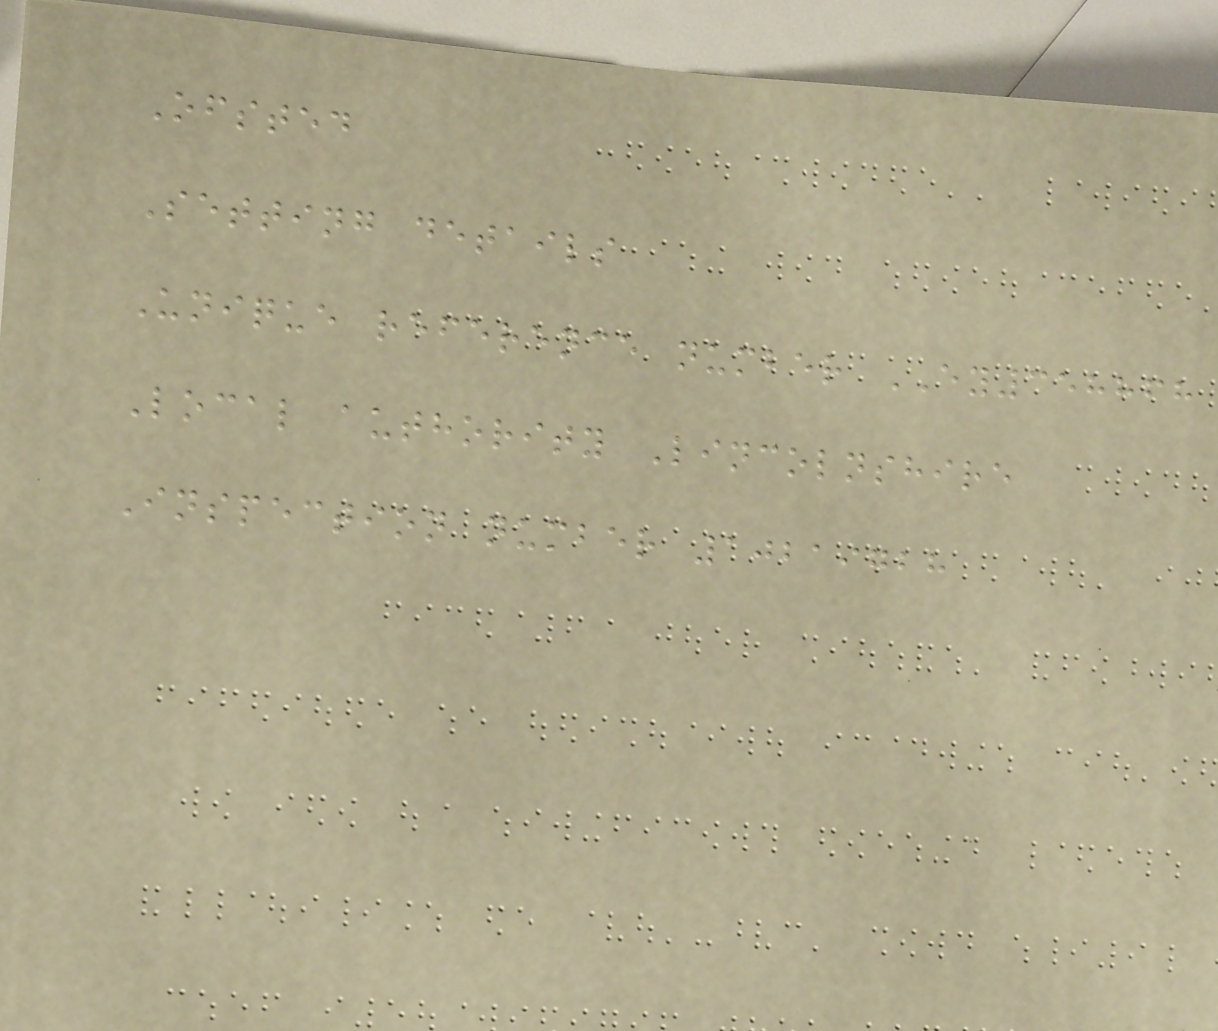Ofsted
Setting details
Unique reference number EY358868
Local authority Lincolnshire
Inspection number 10219728
